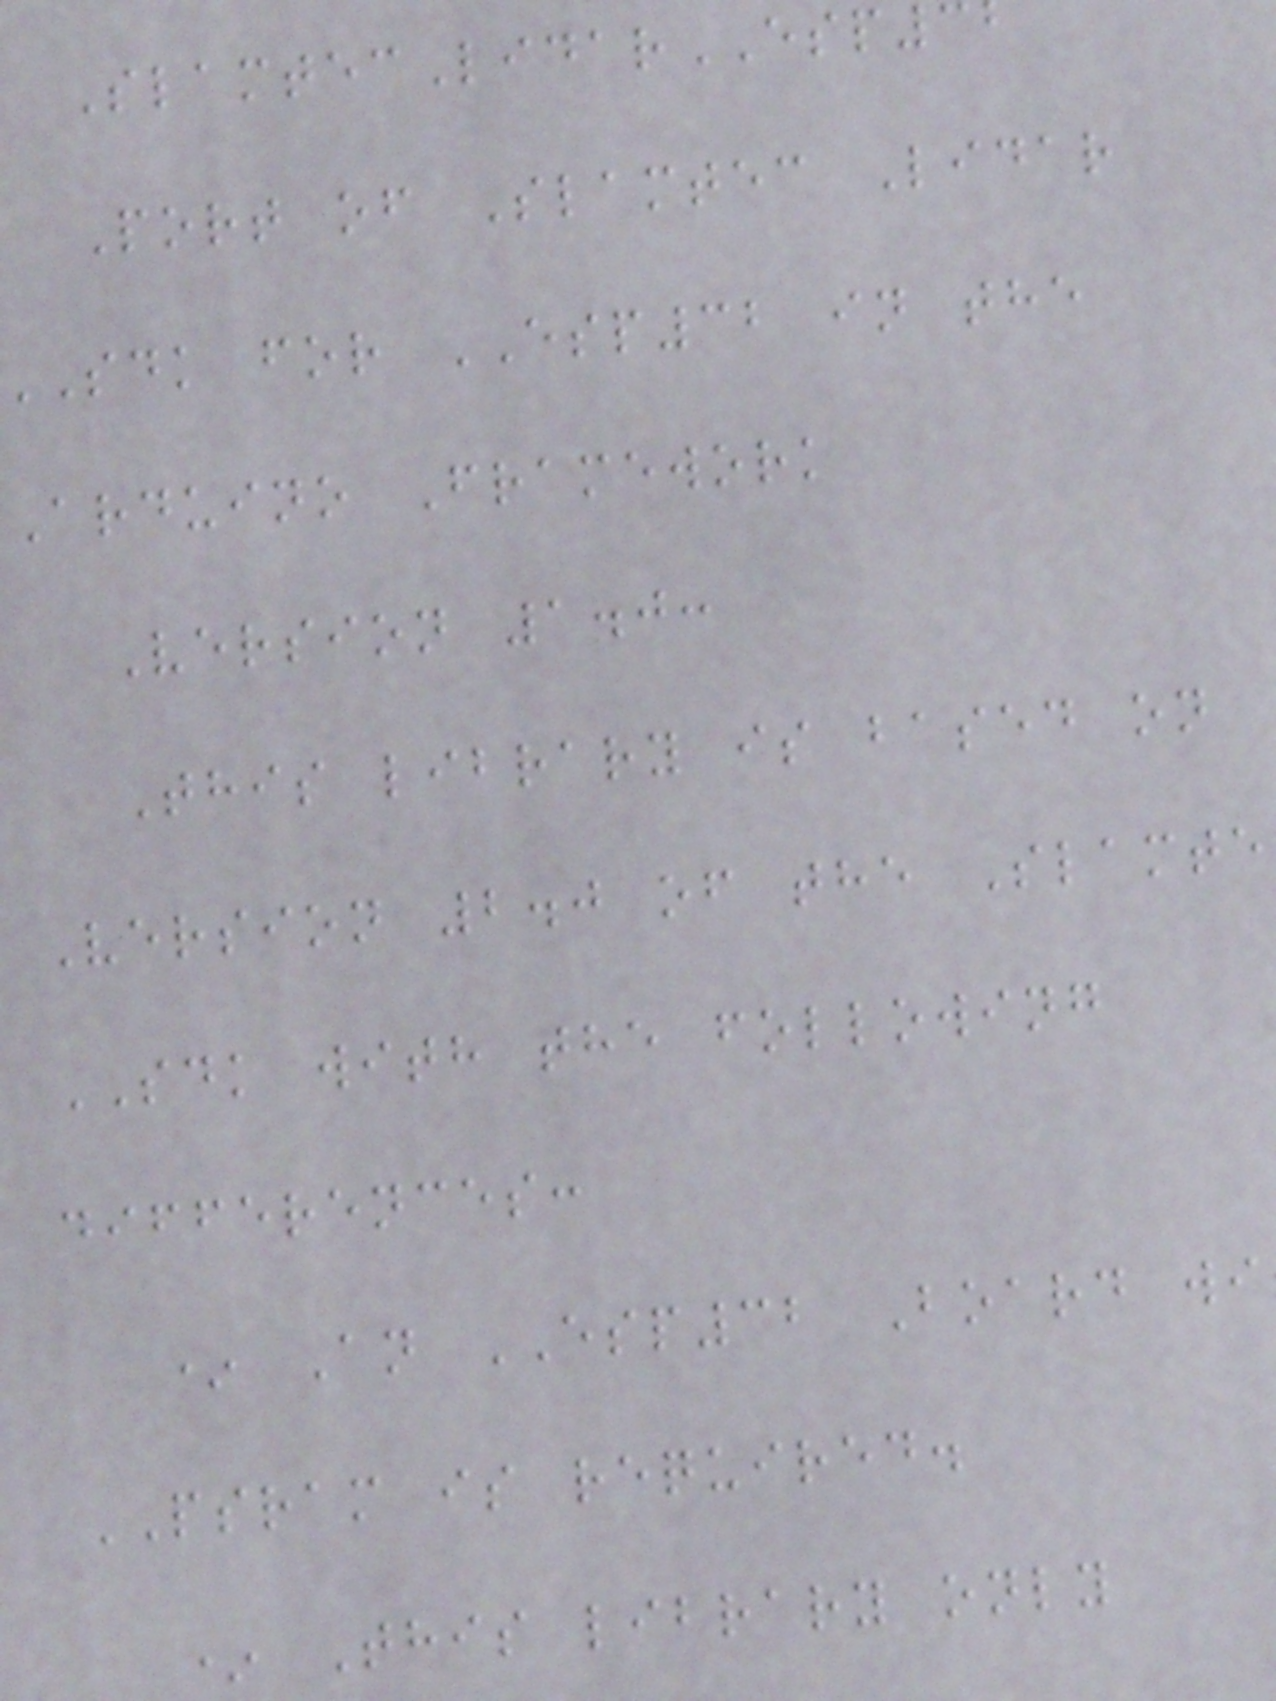SlamtecLidarESP
Port of Slamtec Lidar
sdk for ESP32 in the
Arduino Framework
Version 1.0:
This library is based on
Version 2.0 of the Slamte
SDK with the following
differences:
* An ESP32 Board wi
PSRAM is required.
* This library only
